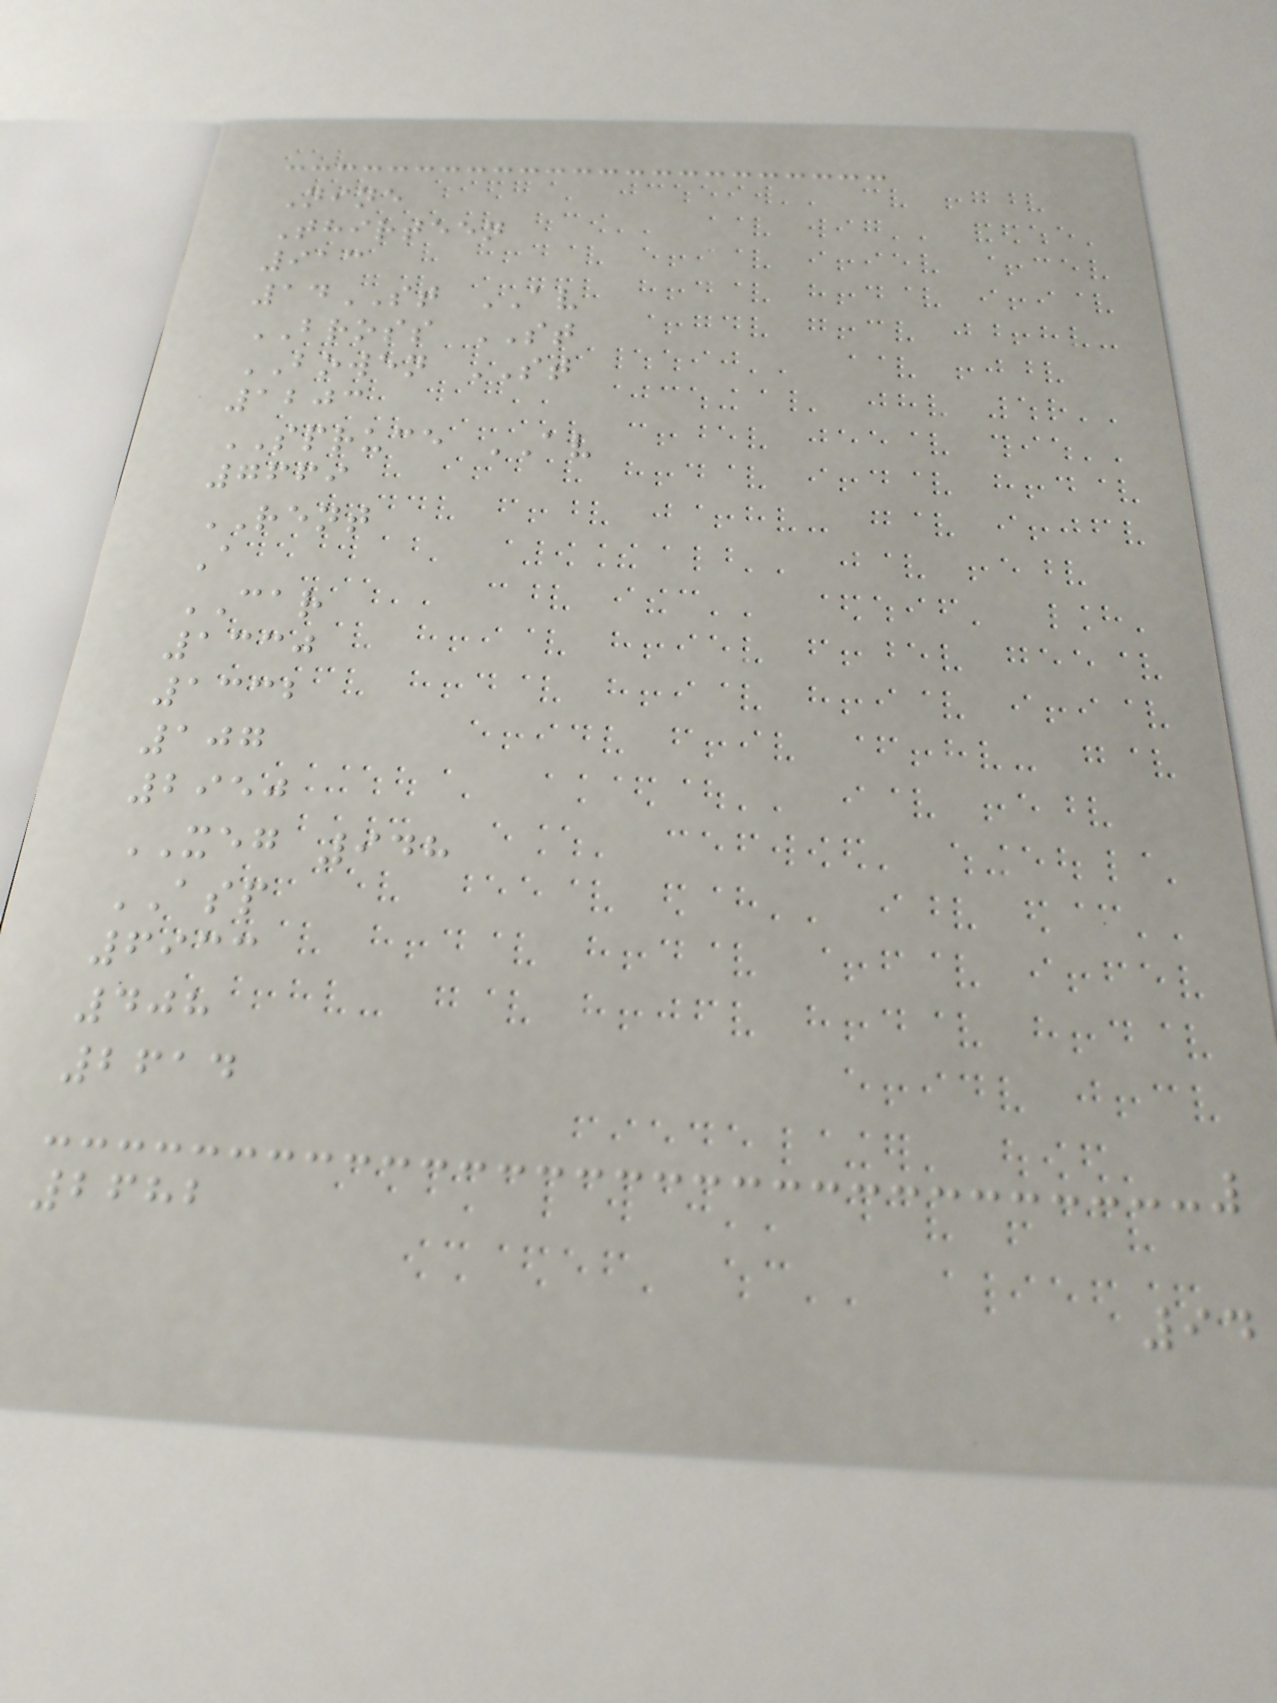Nine
Thirteen
913
14ST AV
BROSS ST
BOWEN ST
1203
SPRUCE AV
7669
RENT
A
CAR
1330
1332
107
2950
XEG 948
ASP
6933
408
2614
2682
94
